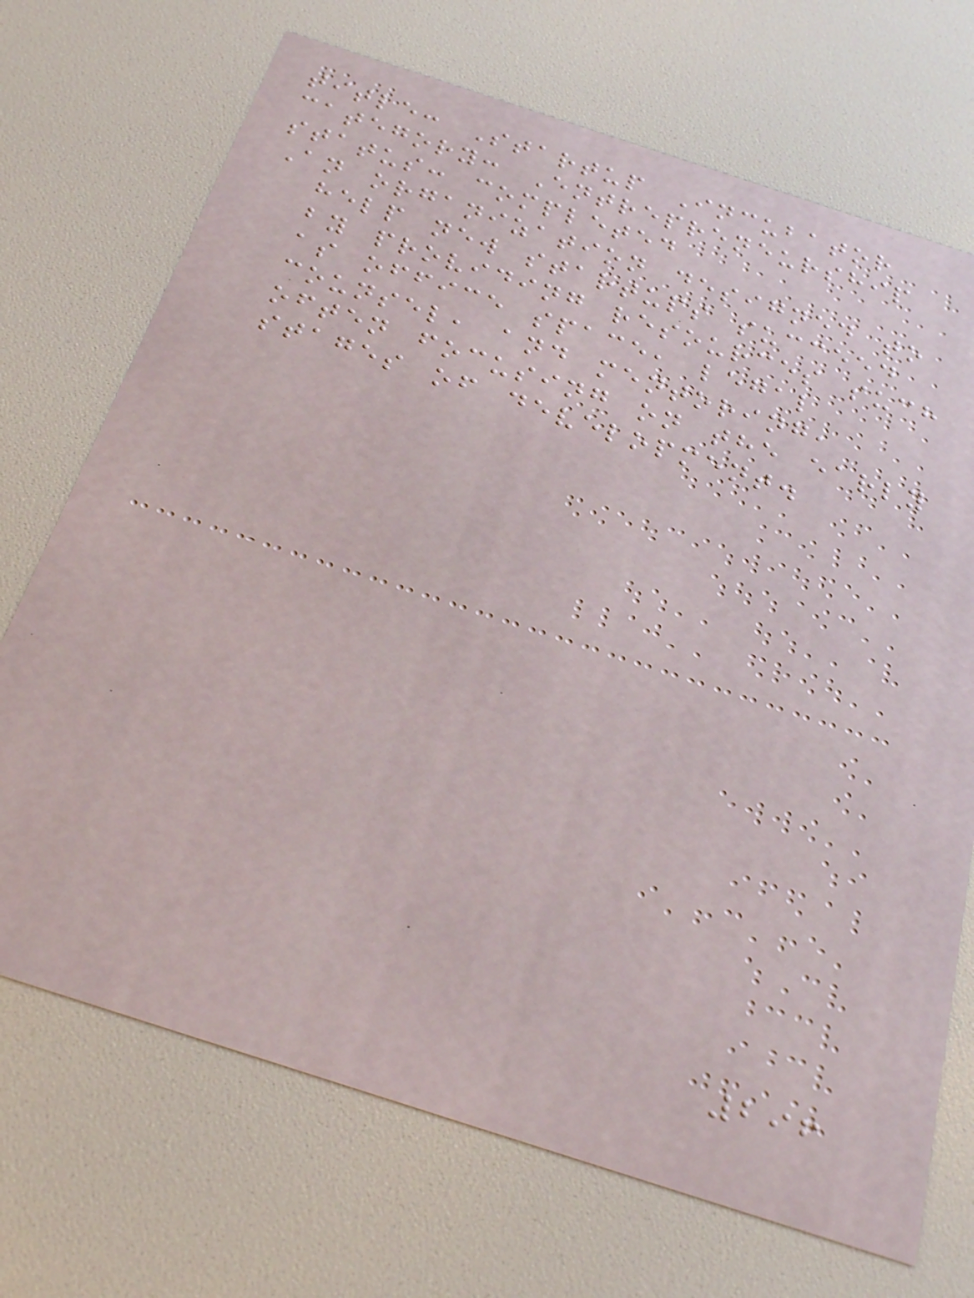title: Startup Incubator
category: Entrepreneurship
status: completed
An organization designed to
help new startups succeed
by providing resources such
as office space, legal
counsel, and mentoring,
often focusing on the early
stages of development.
296
